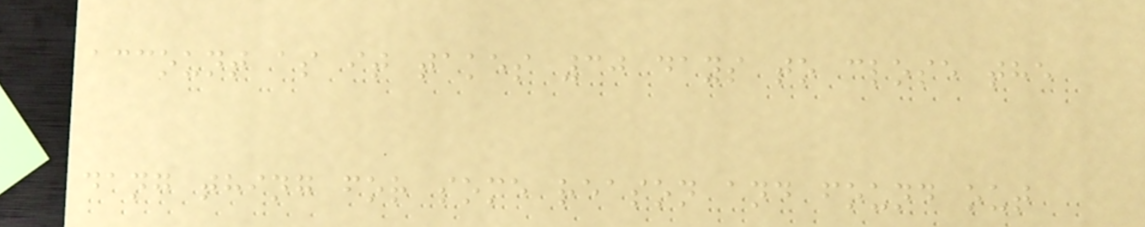account as it takes 30 days to close the
dang thing for some reason and found out
